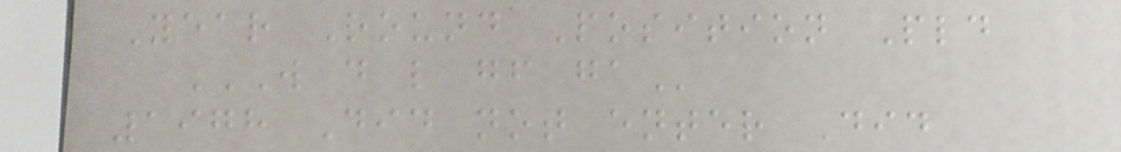Year Round Position Pld
W D L GF GA
1978 Did not enter Did
